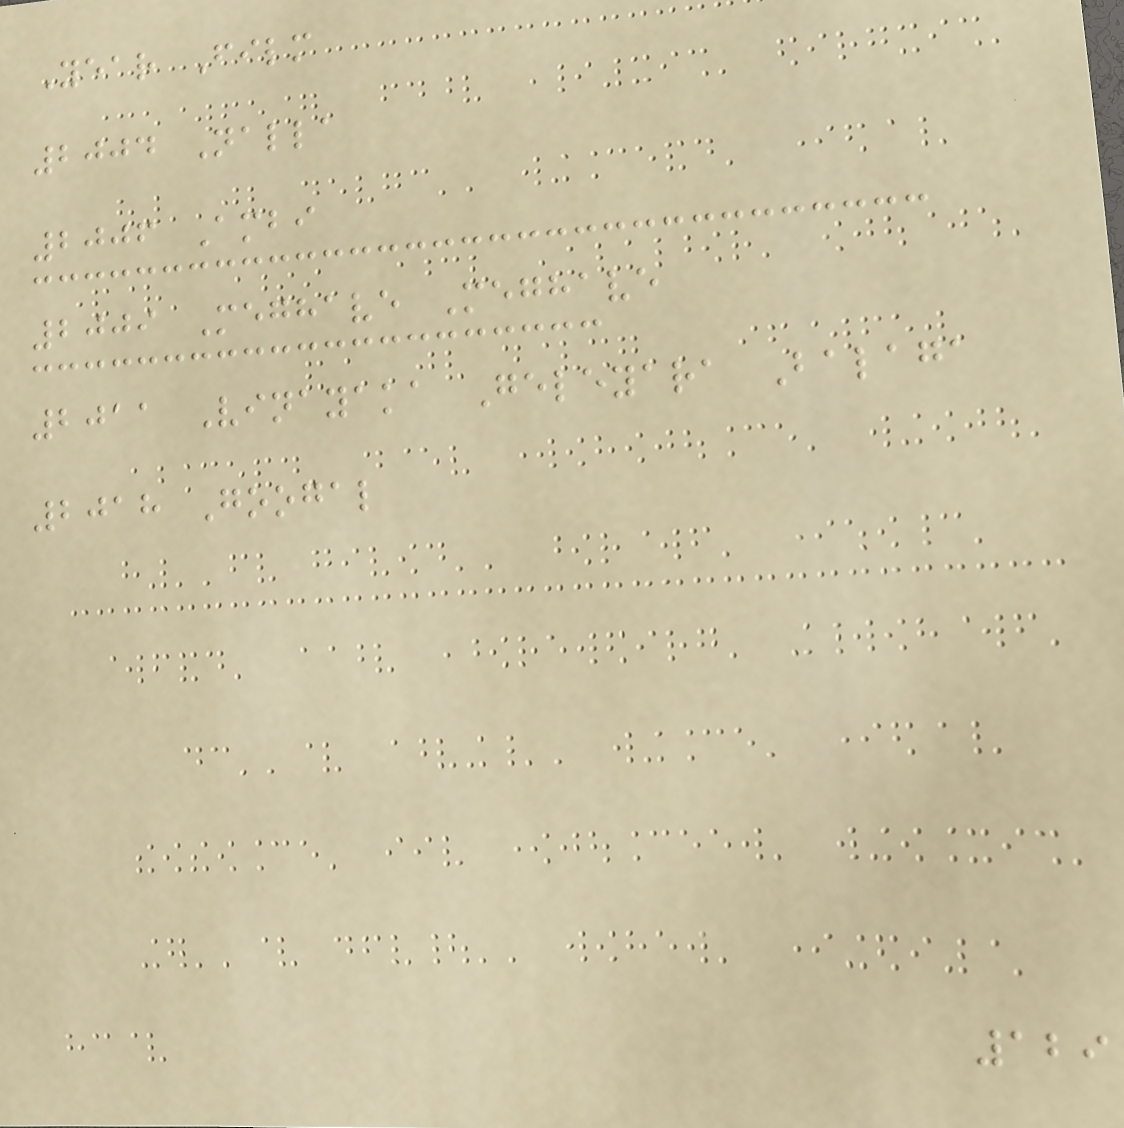Year Film
2004 Nalla
2006 Ambi
2009 Meghave Meghave
2011 Vinayaka Geleyara Balaga
2018 Googal
129
